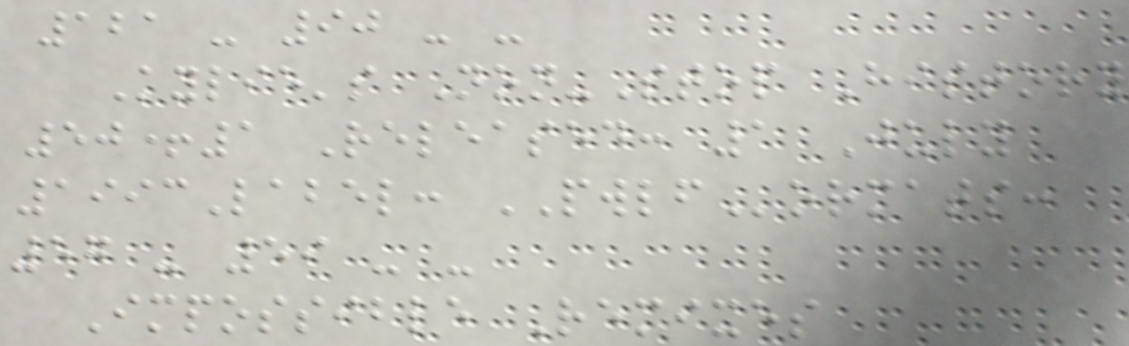121 - 90 - -
Kylie's Non-Stop History
50+1 Released: 1 July
1993Label: PWLFormats:
57 - 59 - -
Impossible Remixes
